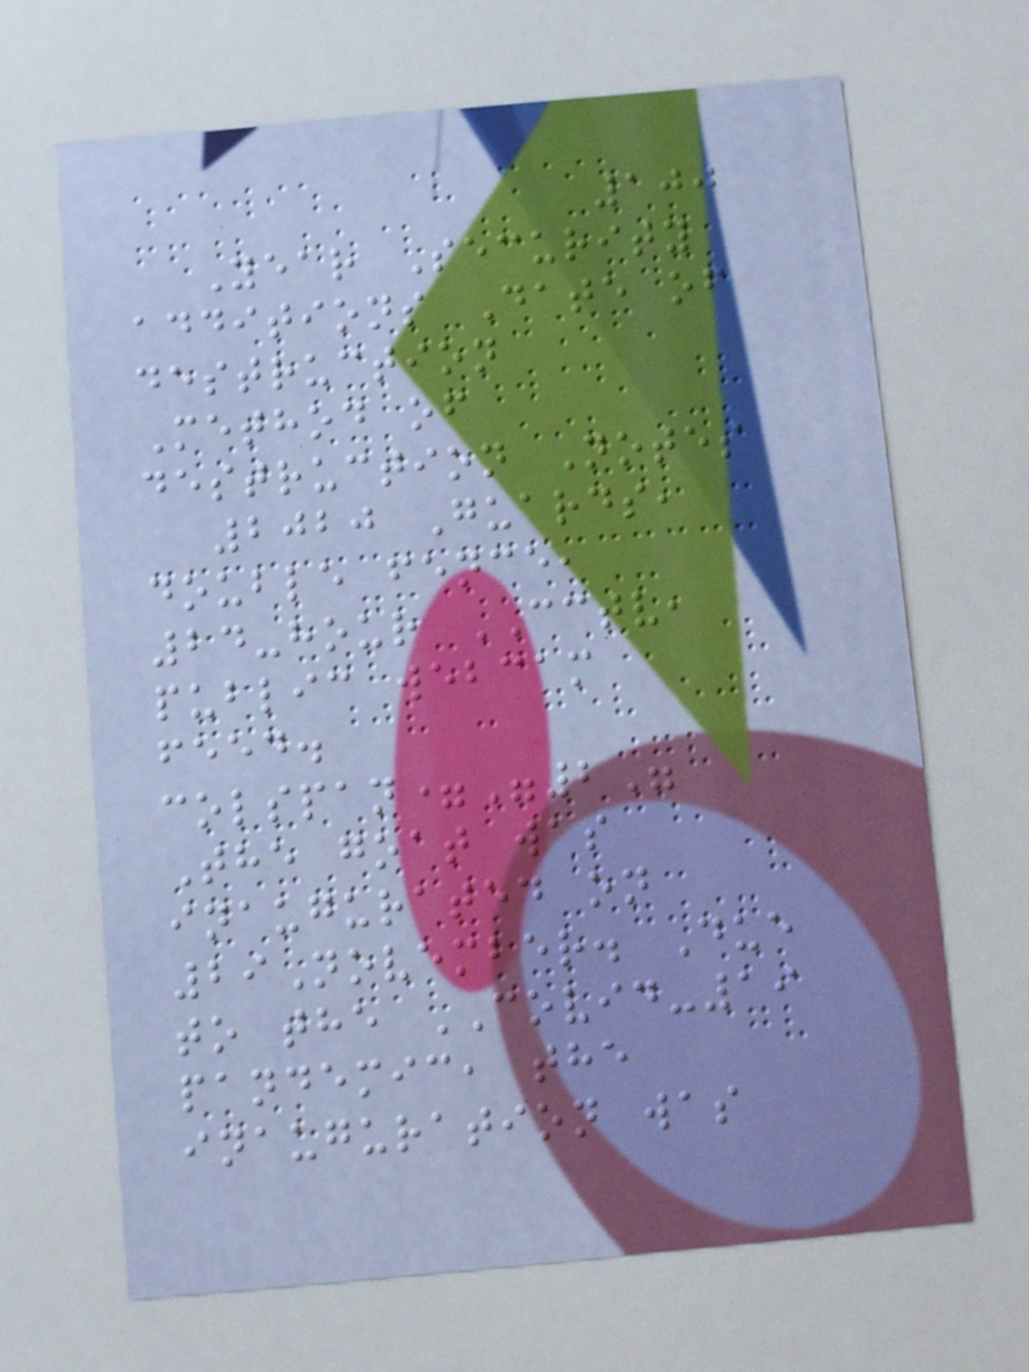100
Year Security
additions Date of
destruction
Method of
destruction Notes
2020 Guards,
double fence,
24-hour CCTV,
public webcam
feed.
colspan="2"
The goat was
inaugurated on
29November. Due
to the COVID-19
pandemic, the
inauguration was
